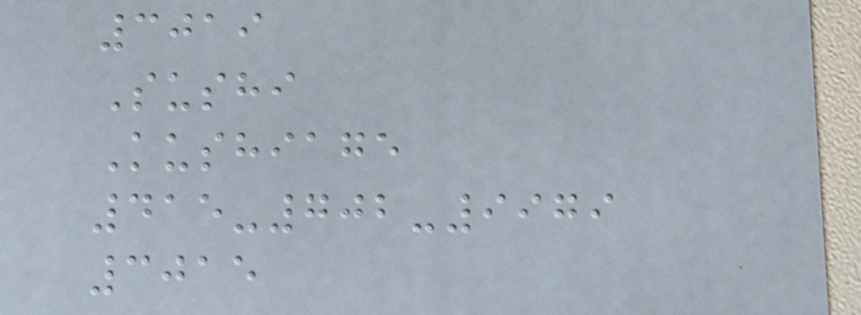3019
Sushi
Kushiage
415-702-9979
3015
